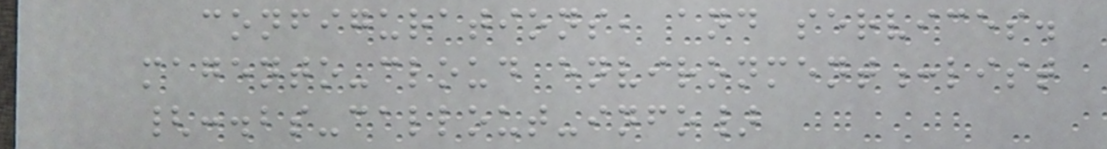configurations, and services.
magento-cloud environment:list
{:.bs-callout-info}
